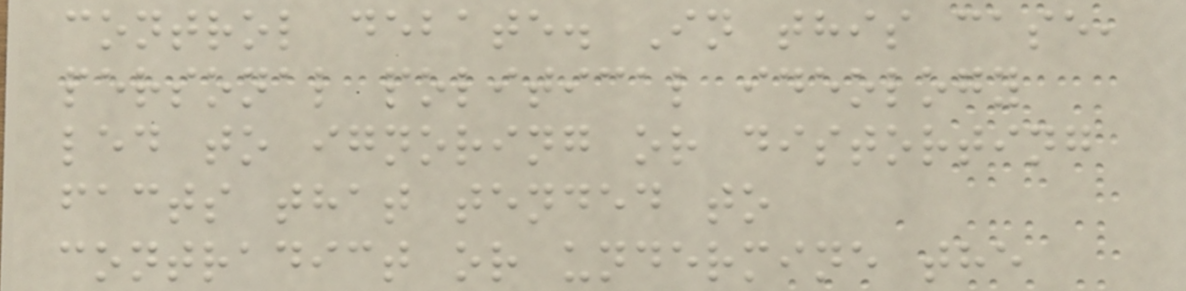control debate. In this case,
personal political ideology
led to ignoring or distorting
facts that tended to
contradict or undermine the
